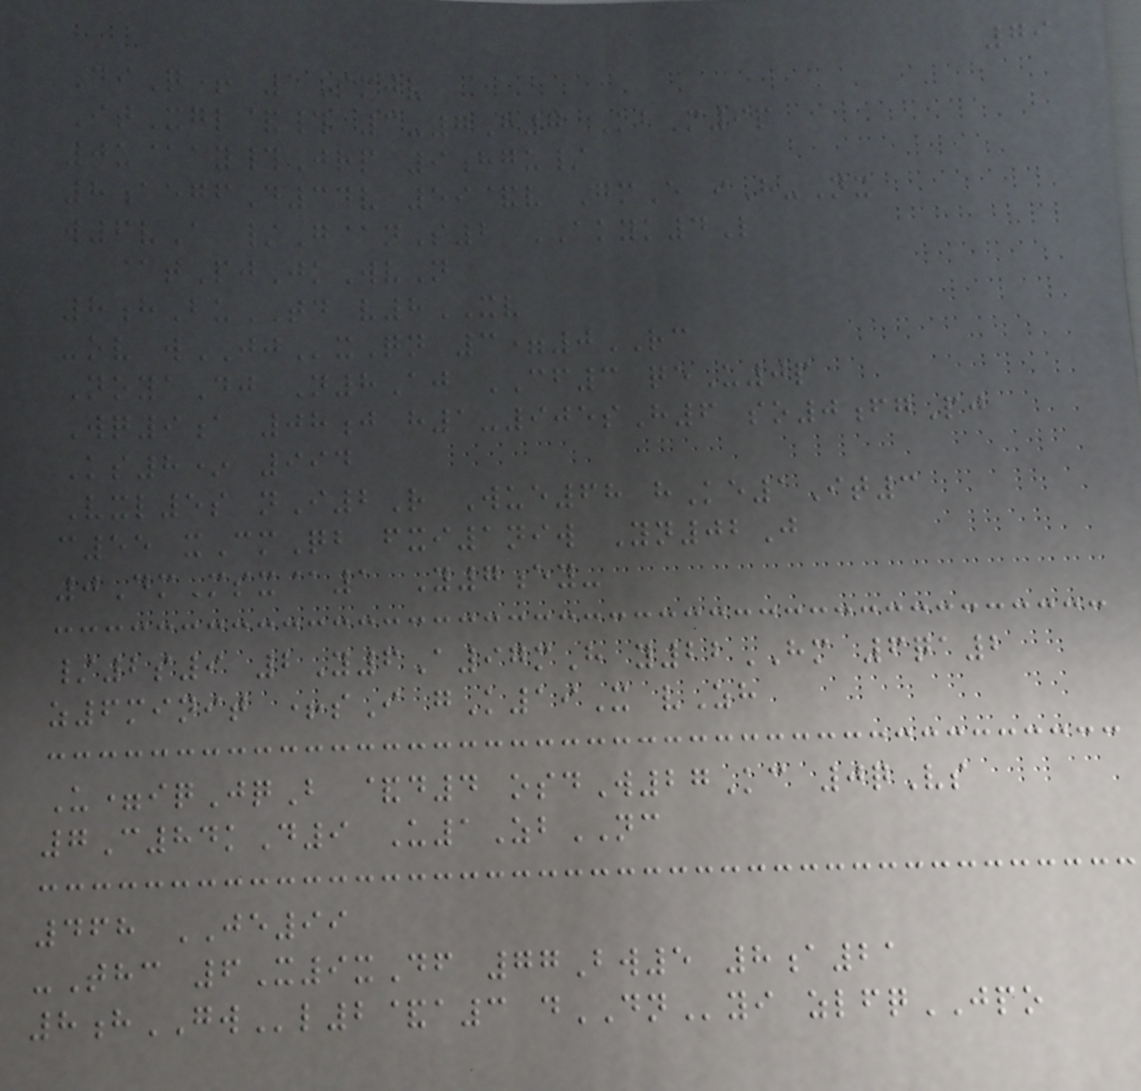79
DiQ+ 1Smjv
ItXgl&# 3-7H7 KbM9p
0u@ay#Jrp 9hgu/
8aegfD34v 59&v GmE iH-Nx
w6vA /G@nS2 AKYK4L
@tPjJkWvN
8hBuTD v8XV
-ov wJJxQn 3=0RC
NoyaDj N8Aj CF3 qeU0p
Wq9a 08j h1-905sH6 so0fgPj
Ks8* 994
Vxl5s nI2R Wue68 hKe1It3
c55 xCmQb fxi1niw Yn02J
0DmMsx@1 Y7ey-
/2s9 2Y6A97mH y22HM 6qa2
z6minit +sI gK19X vZh
U=iqJqB &d4 osdW27Kc 0qVs
7C84kD9 U1ZbNC
468 JE99
-Thc 6X9xDf 77Bw5 8a21
8hGWl2&a3 dDNyi zlfqJPO
